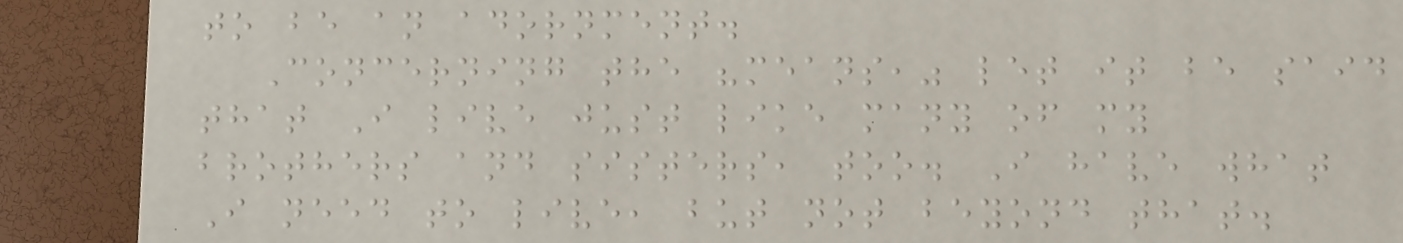to be an adornment.
Concerning the "means," let it be said
that I live just like many of my
brothers and sisters, too. I have what
I need to live, but not beyond that.
